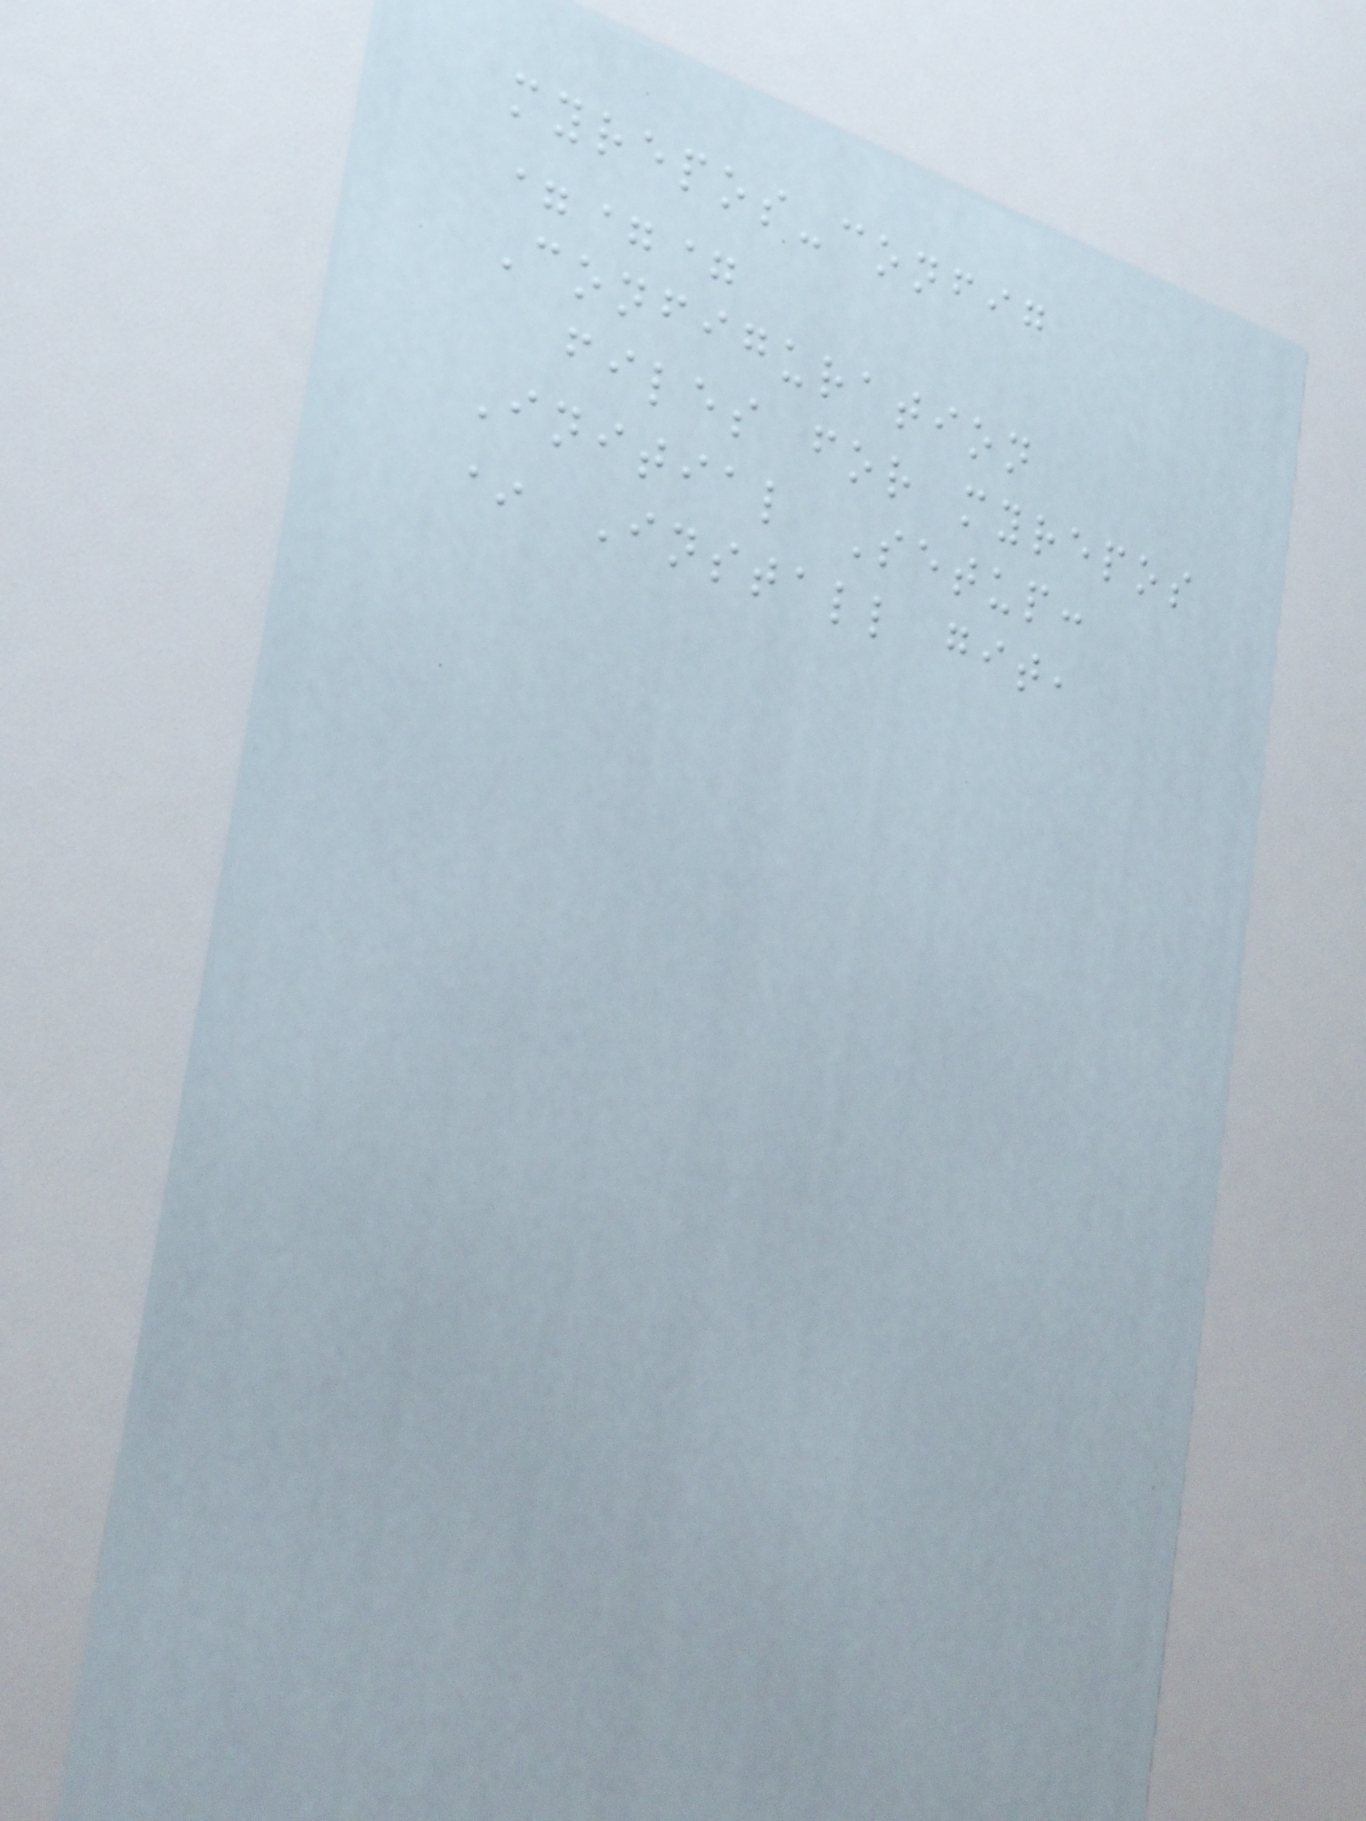myrepos-config
===
Configuration
files for myrepos
Initial Setup:
* Install git,
